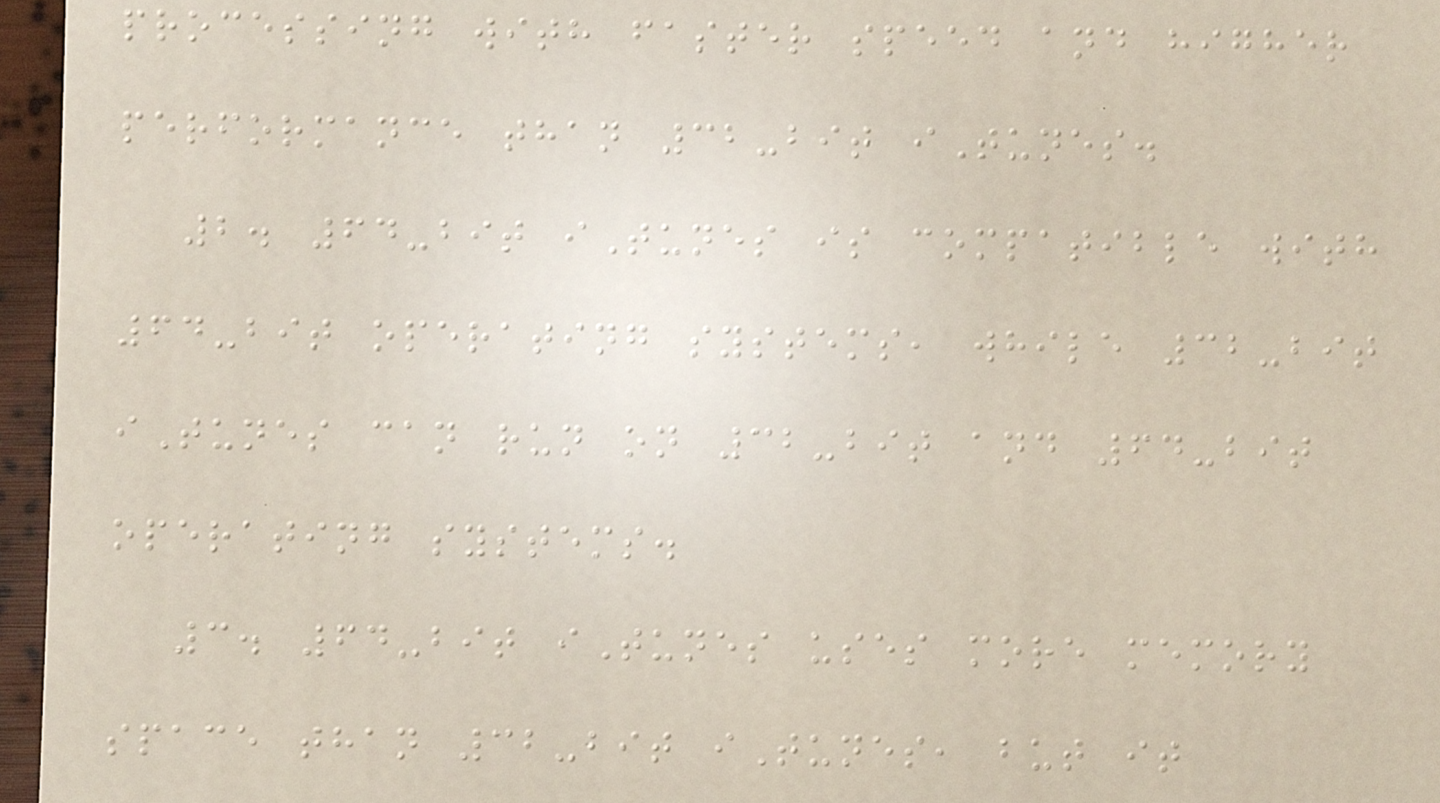processing with faster speed and higher
performance than 32-bit iTunes.
2. 64-bit iTunes is compatible with
64-bit operating systems, while 32-bit
iTunes can run on 32-bit and 64-bit
operating systems.
3. 64-bit iTunes uses more memory
space than 32-bit iTunes, but it
